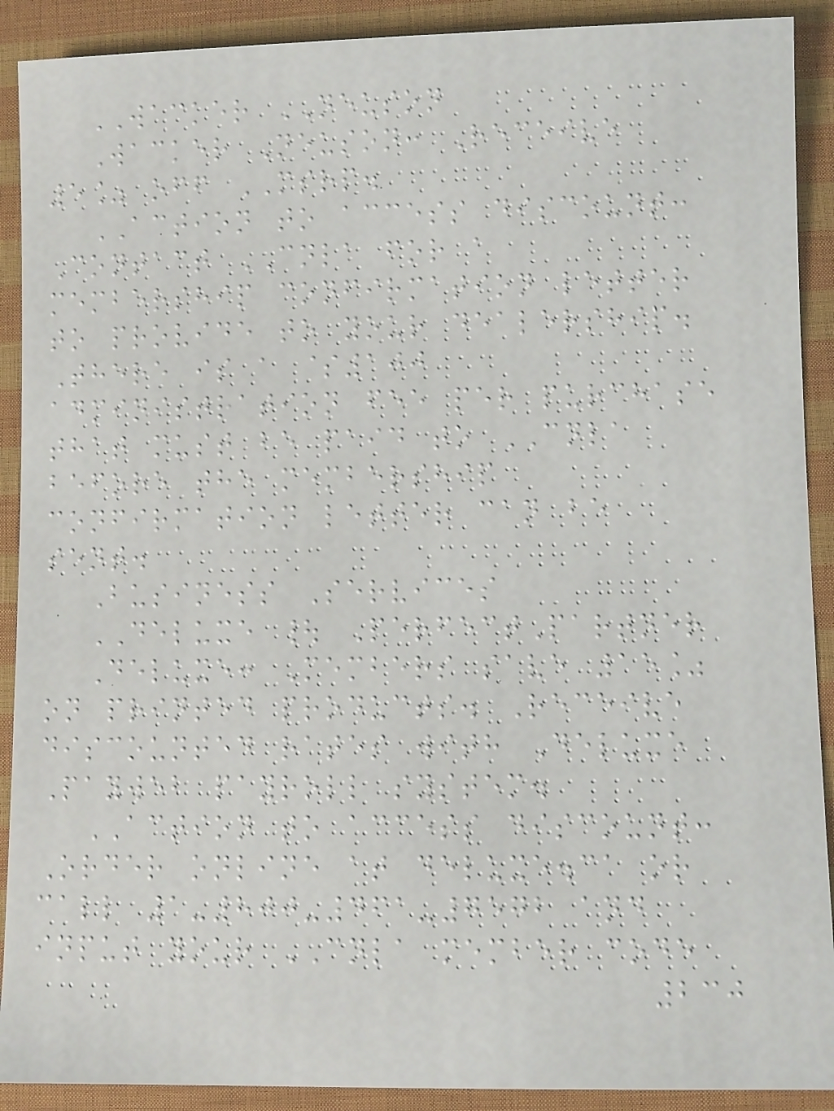WACKER NEUSON
Wacker Neuson: Receive
5% off MSRP.
ACTION to access discount:
Contact CNLA for a
membership confirmation letter
to provide to your dealership.
There is a $100
administration fee per purchase
that must be paid to CNLA
before the membership
confirmation letter can be
sent.
Business Services
DELUXE | PerfectPartner
Deluxe: Members save 15%
on printed products. Receive
discounted rates with Deluxe
Payweb payroll system.
ACTION to access discount:
Order online at deluxe.ca or
call 1-800-461-7572 and
input your CNLA member code
230
